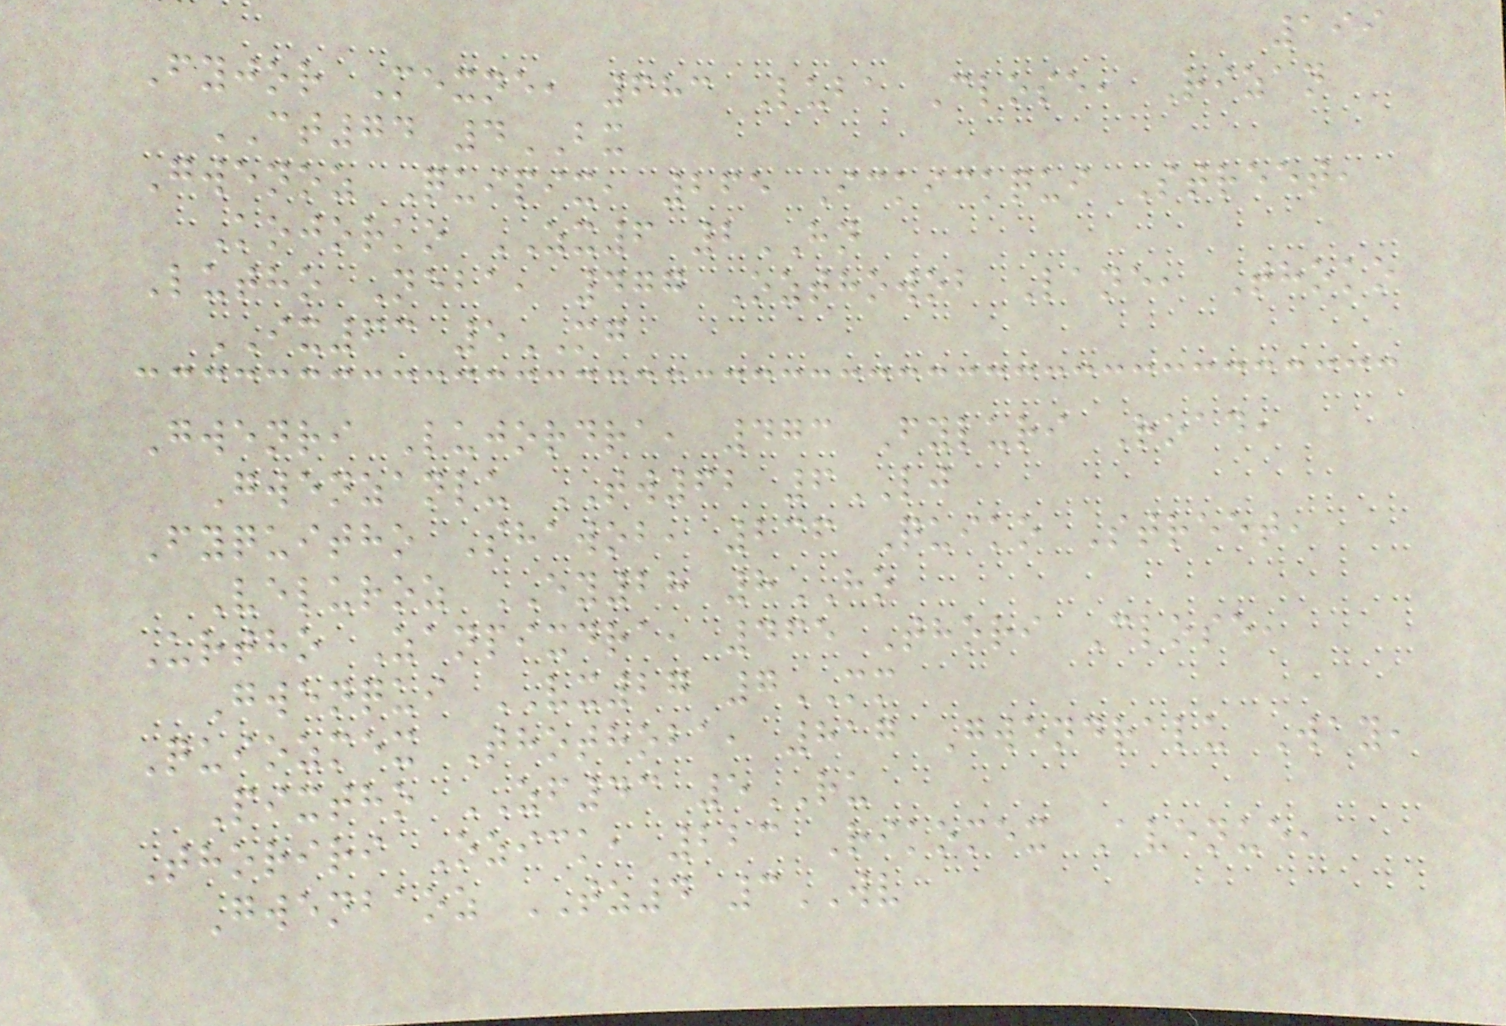199
Fyjor Mexne, 683 Luba Close, Rizan
CT74 4BX
Gwenoz Quipix, 265 Ickickqui Street,
Kojorko ZX6 2HN
Lutho Neba, 477 Ozthowob Lane, Thoko
IX63 5MG
Gwenri Lujordra, 473 Fyluri Road,
Gwenzanlu TW62 6LJ
Fyquitho Shawob, 236 Quiko Street,
Veluroz EY28 8HO
Urtho Zanpixdra, 465 Thori Close,
Gwenqui VX27 7MM
Quiozmex Thothoba, 817 Gwendralu Way,
Pixtho ZF43 5RU
Thoriri Ozick, 223 Rikomex Avenue,
Gwenbaoz TZ4 3WV
